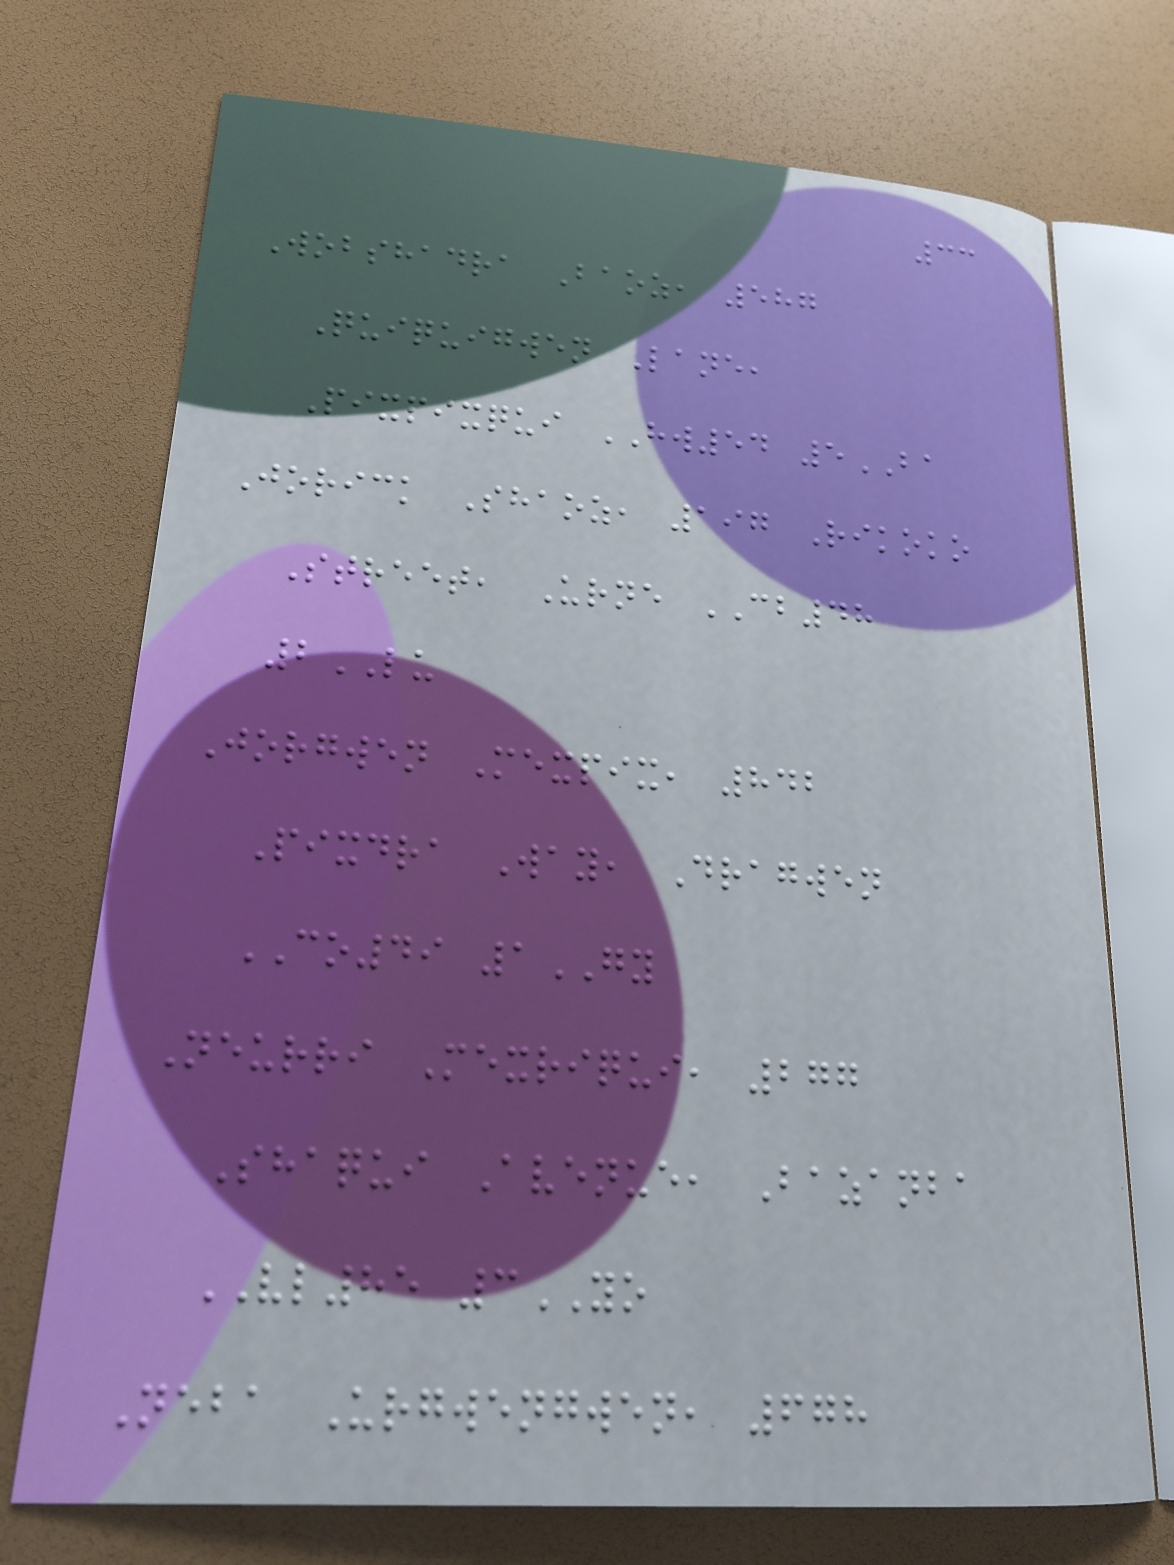33
Wobshadra Baoz, 587
Quiquigwen Lane,
Pixpixqui HW54 5BA
Jorick Shaoz, 197 Rikoko
Street, Urne CB48
2LU
Jorgwen Mexpix, 842
Pixdra Way, Dragwen
CO49 1GY
Neurri Mexriqui, 277
Shaqui Avenue, Bazanba
VL85 3YO
Neba Urgwengwen, 678
